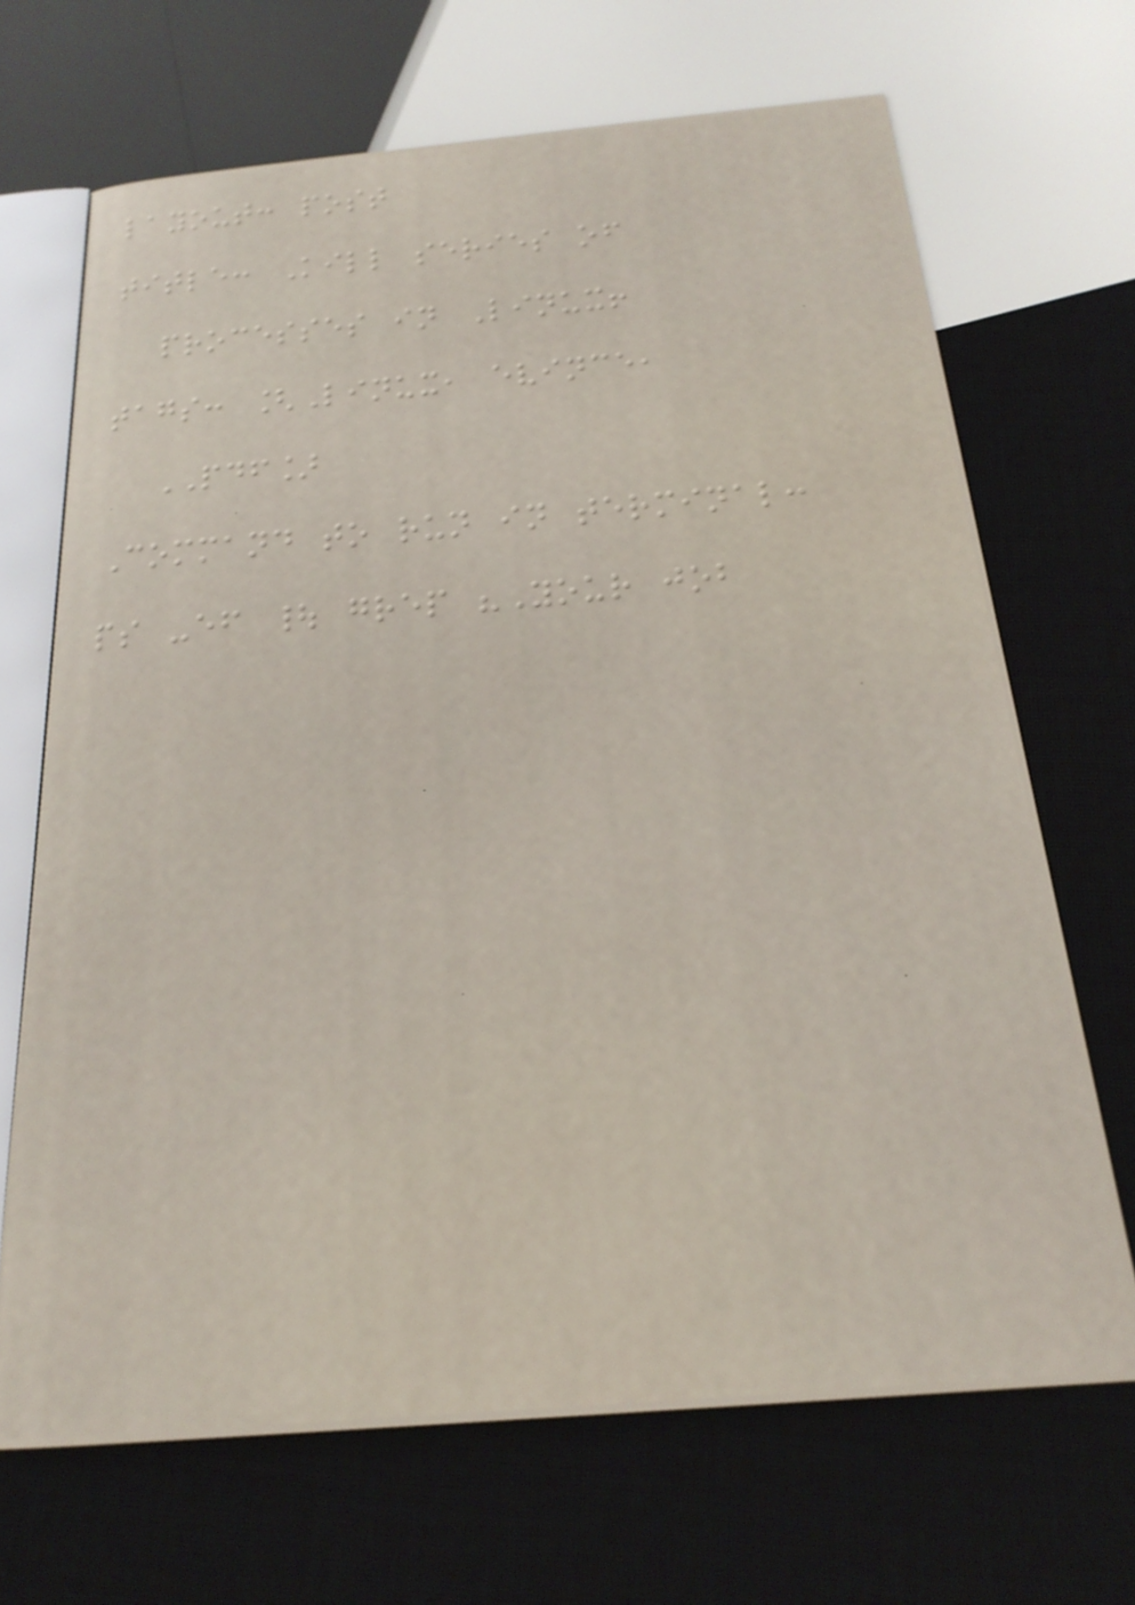layout: post
title: Kill series of
processes in Linux!
tags: [Linux, evince,
PDF]
Command to run in terminal:
ps -ef | grep "Your job
